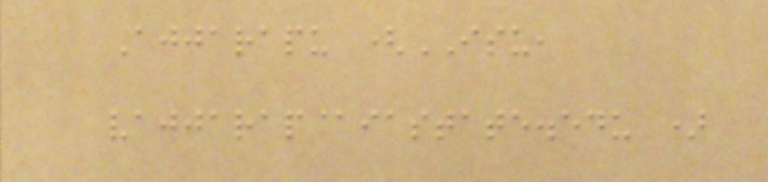Ajjarapu (ISU,
vajjarap@iastate.edu )
